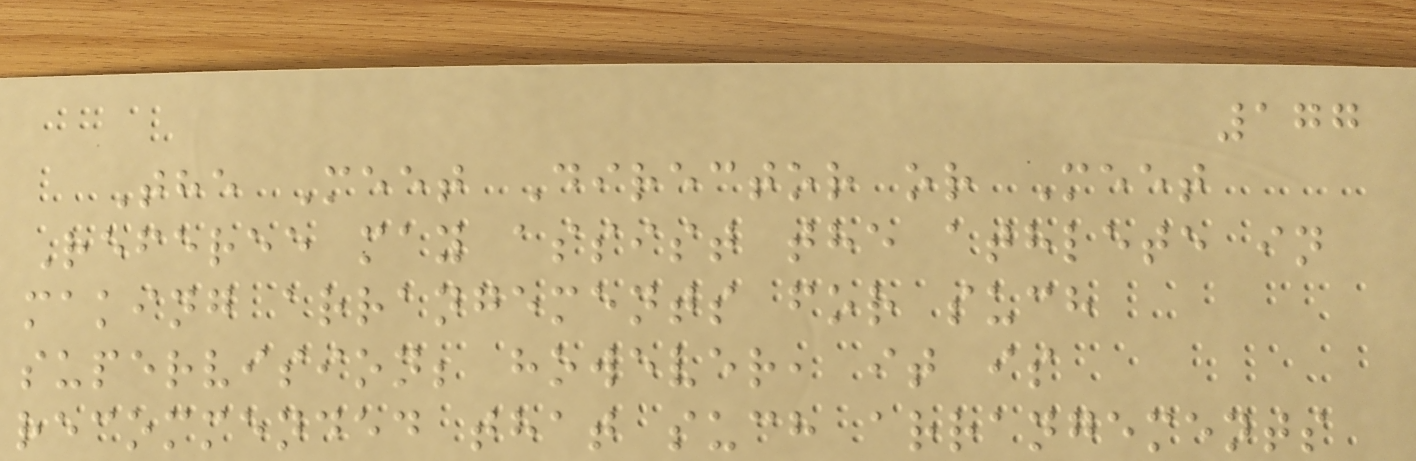177
The Meet Director or Meet
Referee may assist the athlete in
making arrangements for such
supervision; however, it is
recommended that such arrangements
